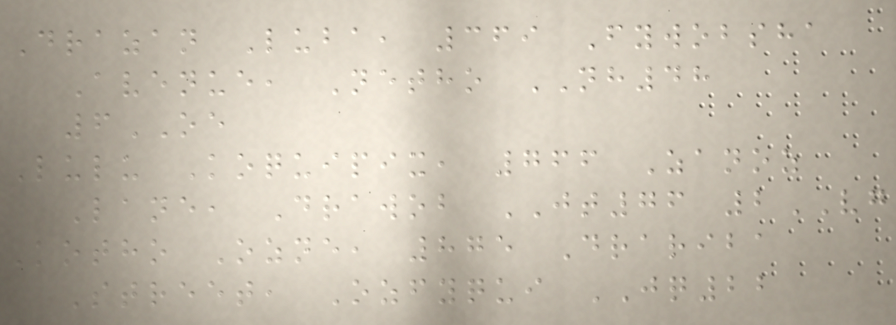Drazan Luba, 369 Fywobsha
Avenue, Netho NH48
6OE
Lulu Koquipix, 766 Zanoz
Lane, Drawob JT76 2VG
Kotho Ozne, 875 Drariba
Street, Ozfyqui JQ22
